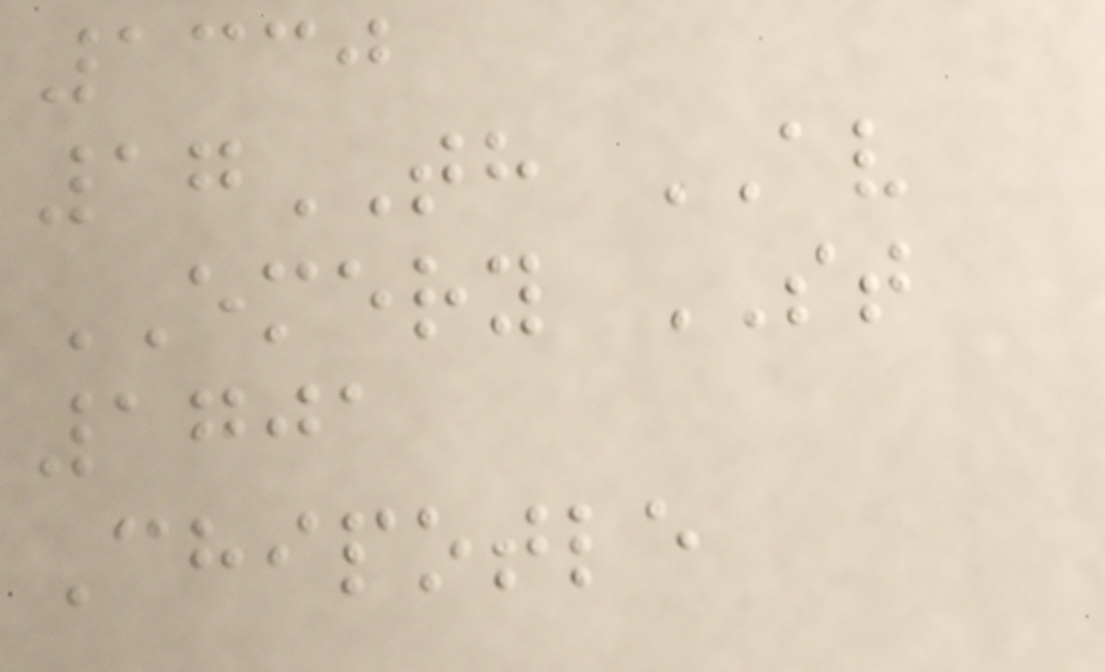1330
17TH AV
EMERY ST
1701
Chipotle
